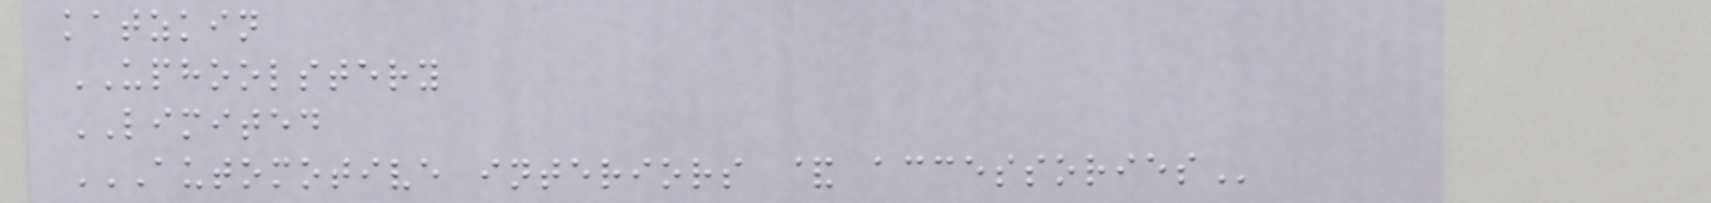katzkin
UPHOOLSTERY
LIMITED
AUTOMOTIVE INTERIORS & ACCESSORIES
